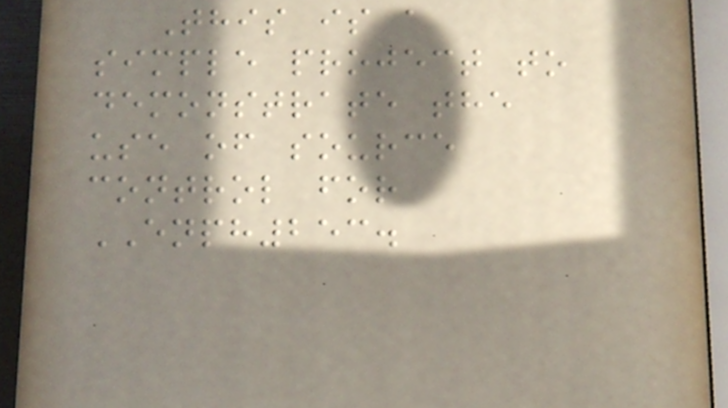This is a
simple project to
demonstrate the
use of source
control for
ENPH253.
